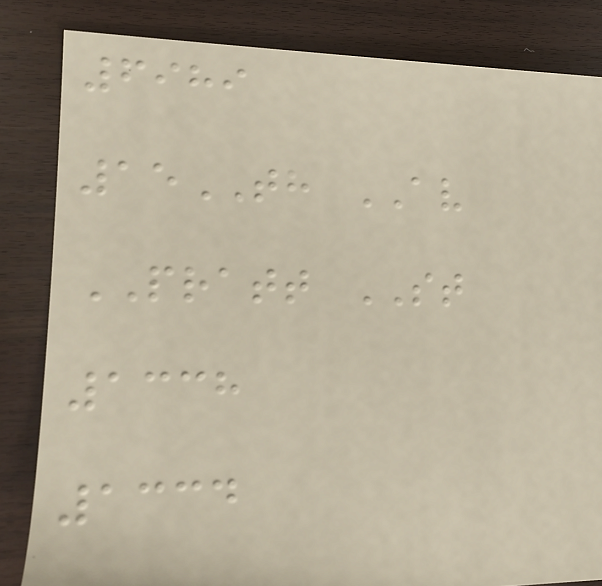6989
15TH AV
PRATT ST
1338
1334
